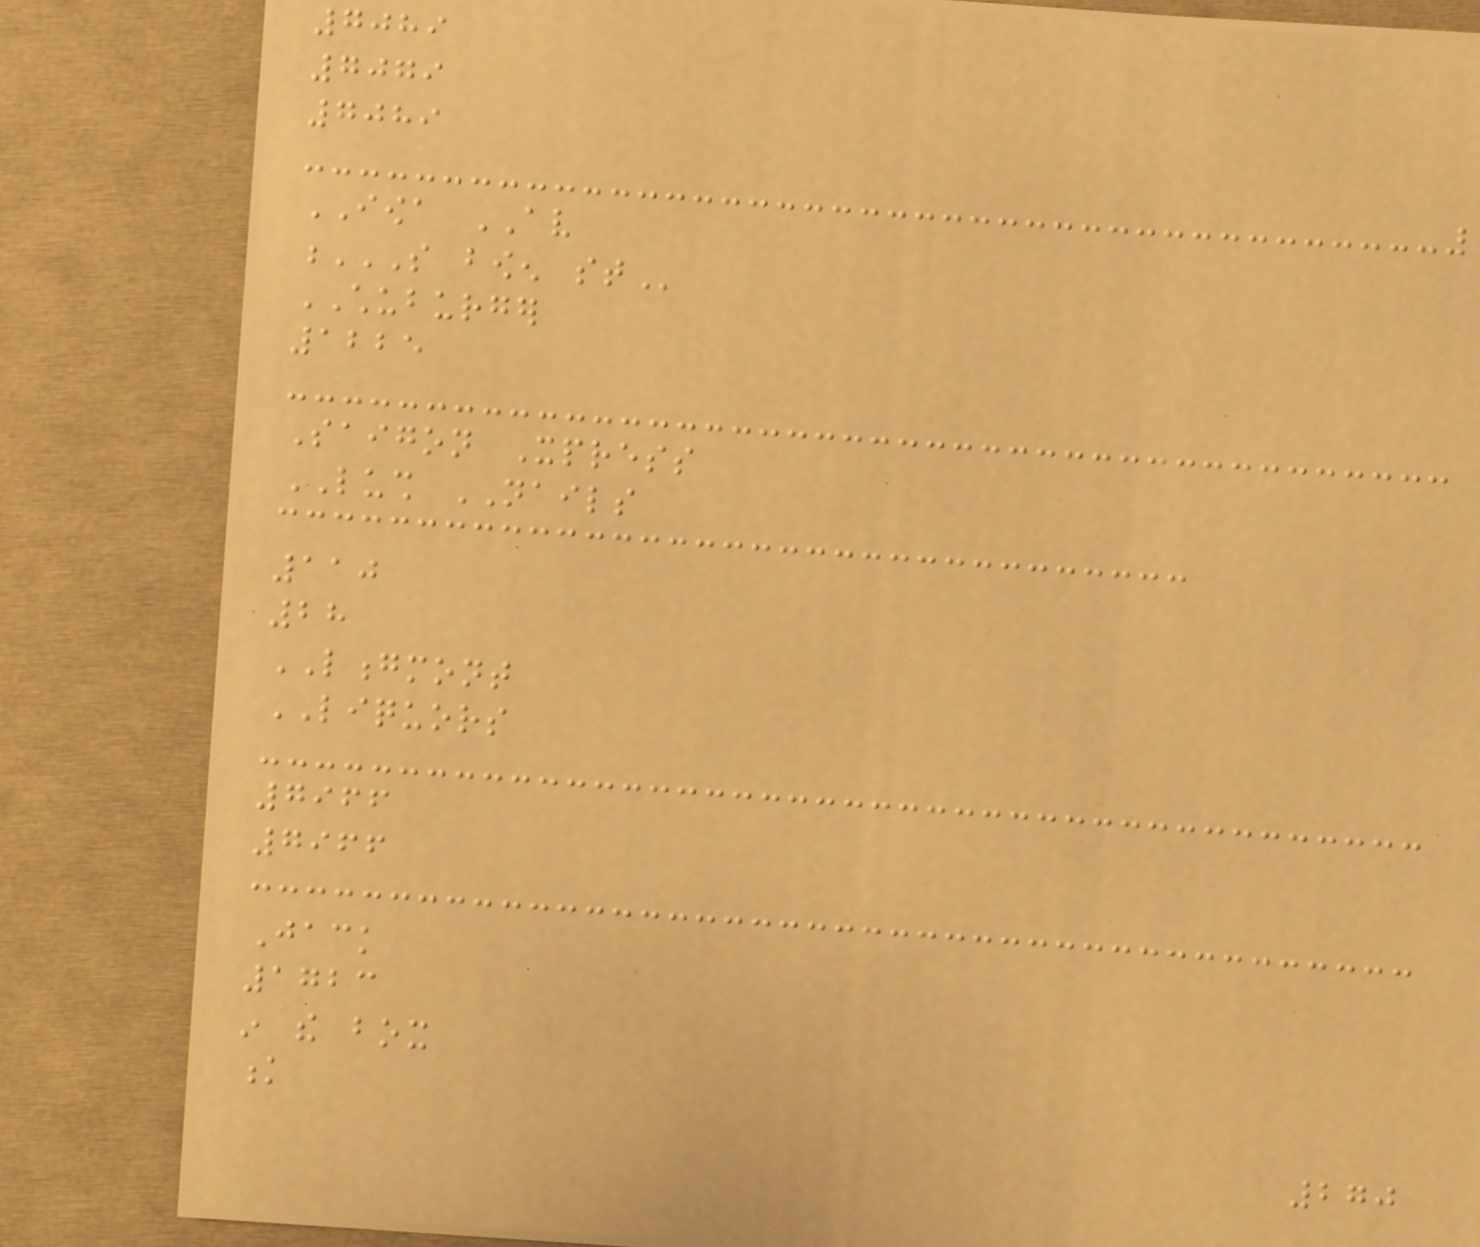7089
7079
7089
IOWA AV
S BOWEN ST
CHUBURGER
1225
Saigon Xpress
LUSH NAILS
110
28
LONGMONT
LIQUORS
7966
7966
Jack
1723
in the box
k
270
